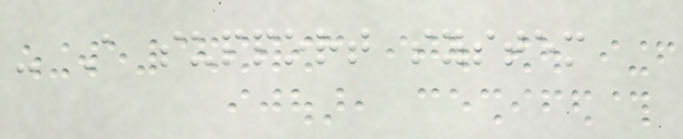- A support system
